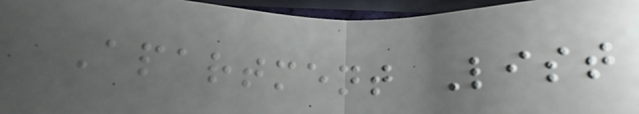Apartment List
